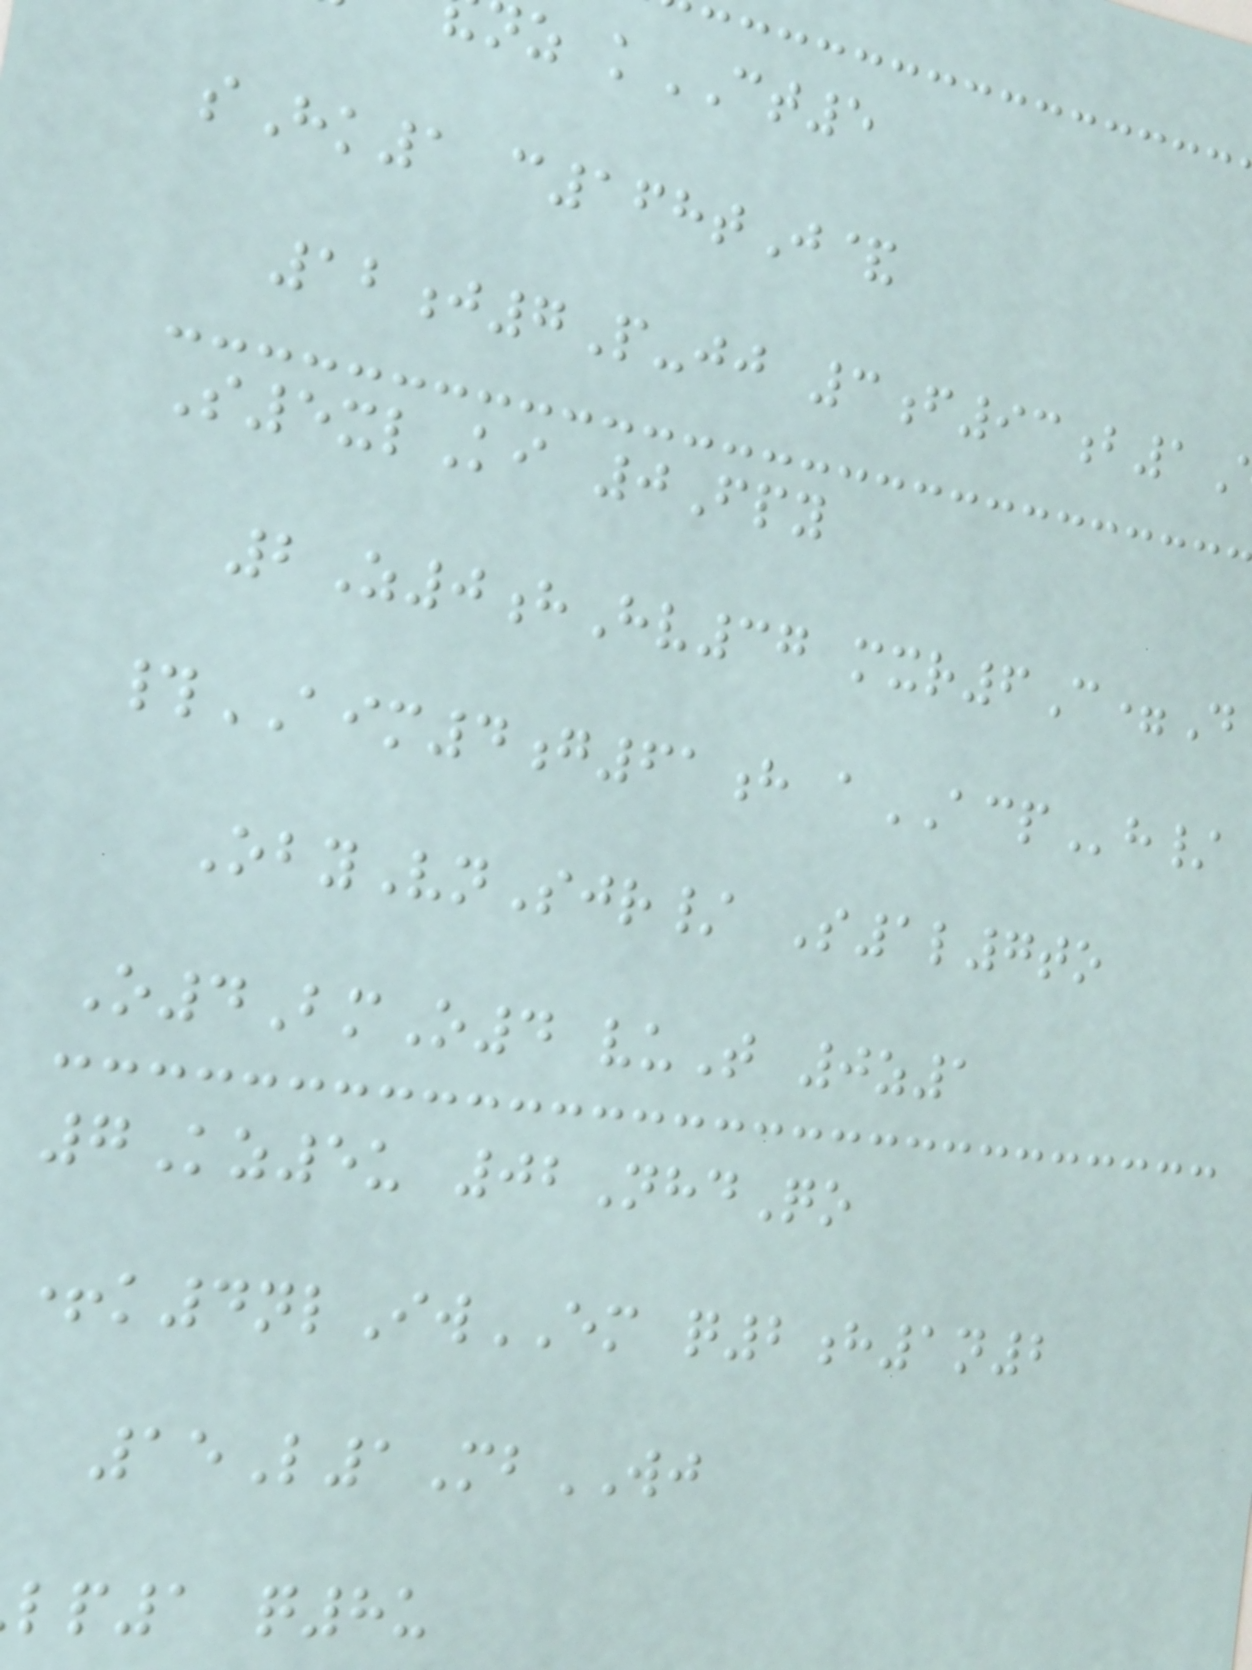z kCT5
sHk1 c168tJ&
12j7P-jj 3f93b1
S5xlKi 0Fpy
2Z0hHv37 mxr6C=D
#AIM4g61h aACPh/
ObyVnSjr/ S1l7to
O4BmO4 vuT 0z1
7Kz5u 02NhdQo
+k4nlIwEM q2h1n2
15L1MbWJ
lp1 q8u
